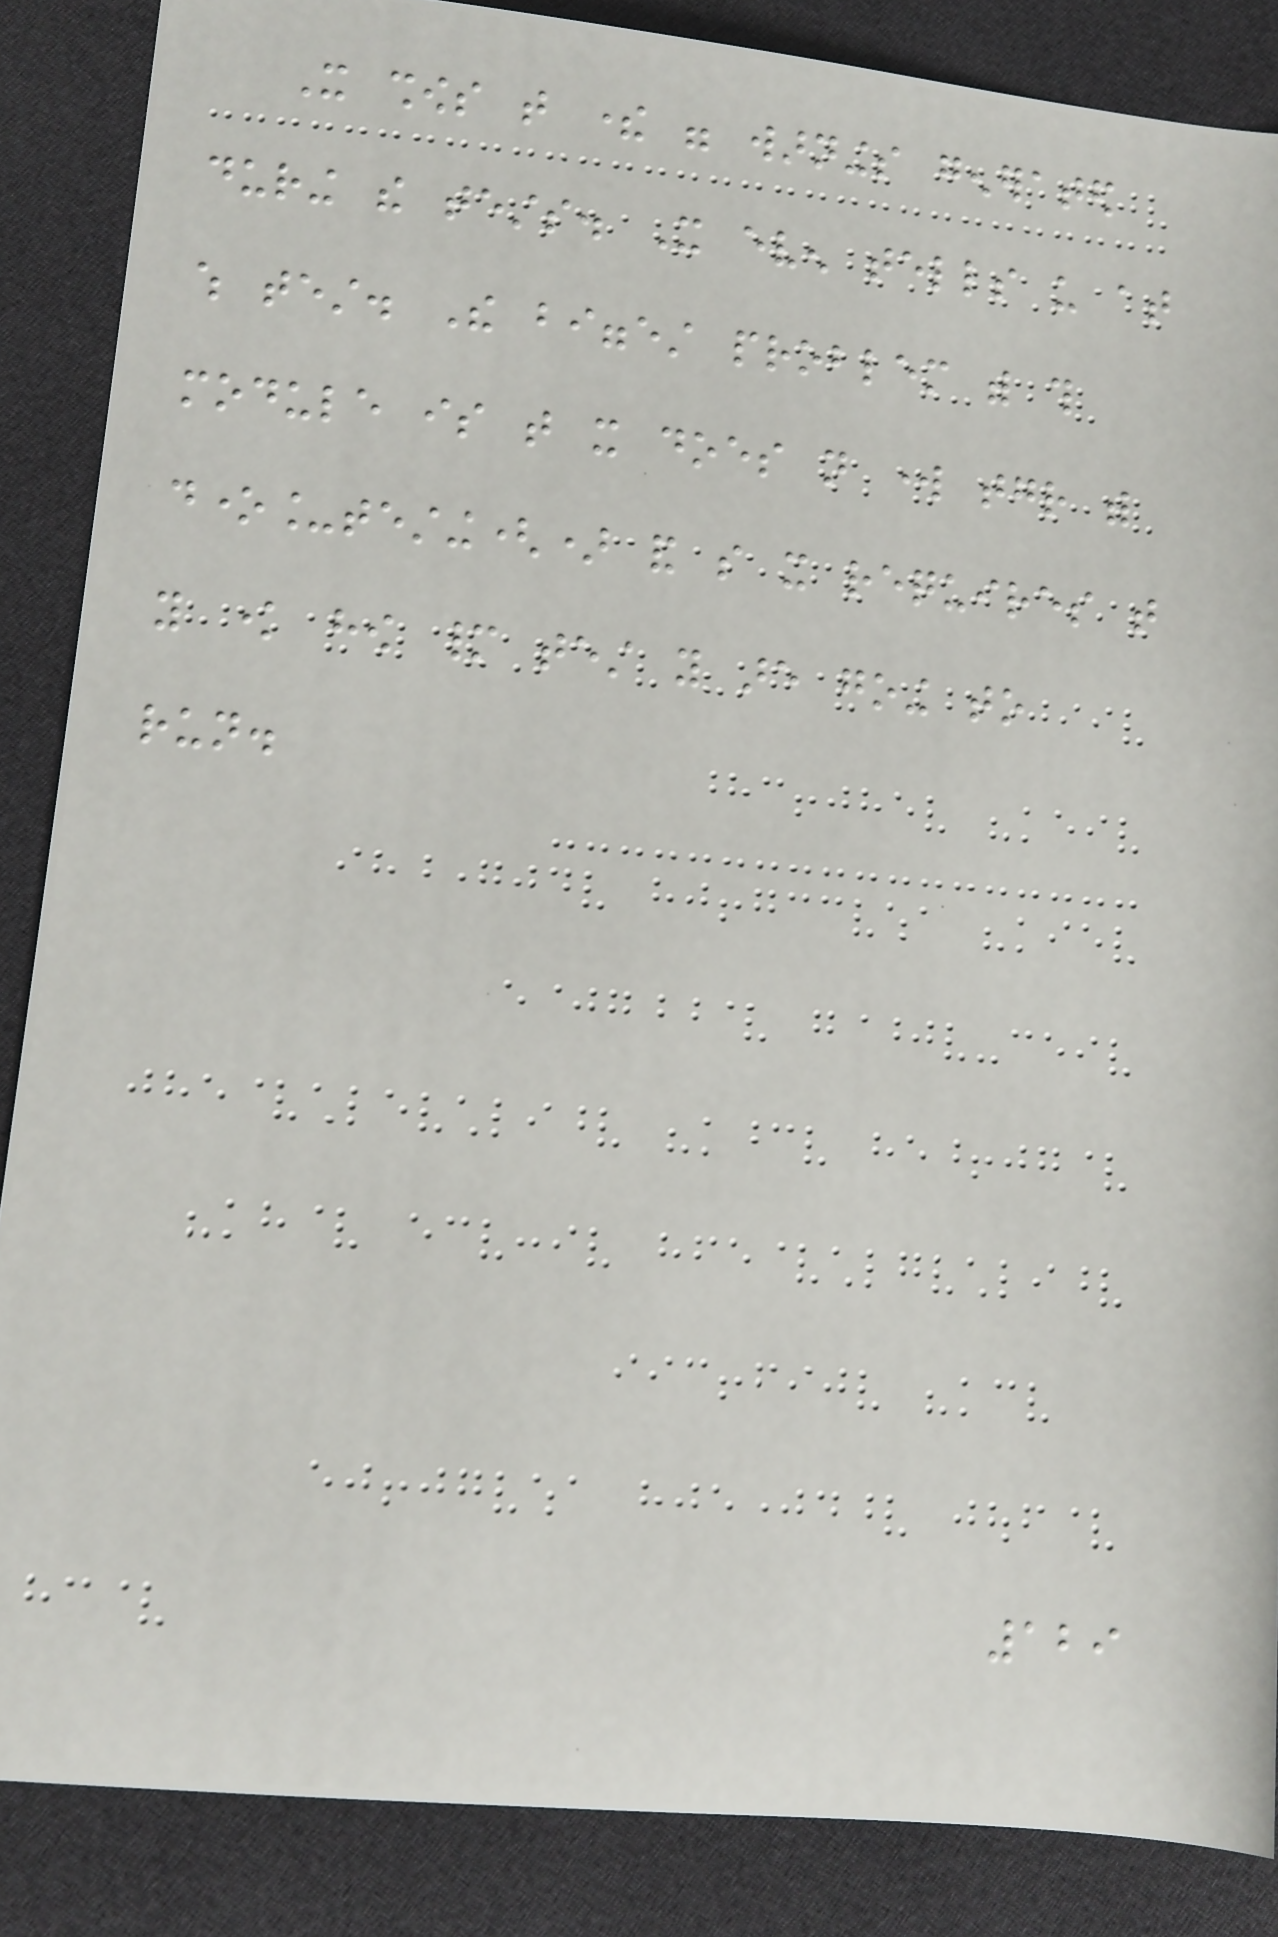It shows that there were warnings generated
during the tests. It even tells us at
which test. The biggest problem with this
module is that it does not work together with
done_testing() and so it requires that
you know how many test you are going to
run.
129
